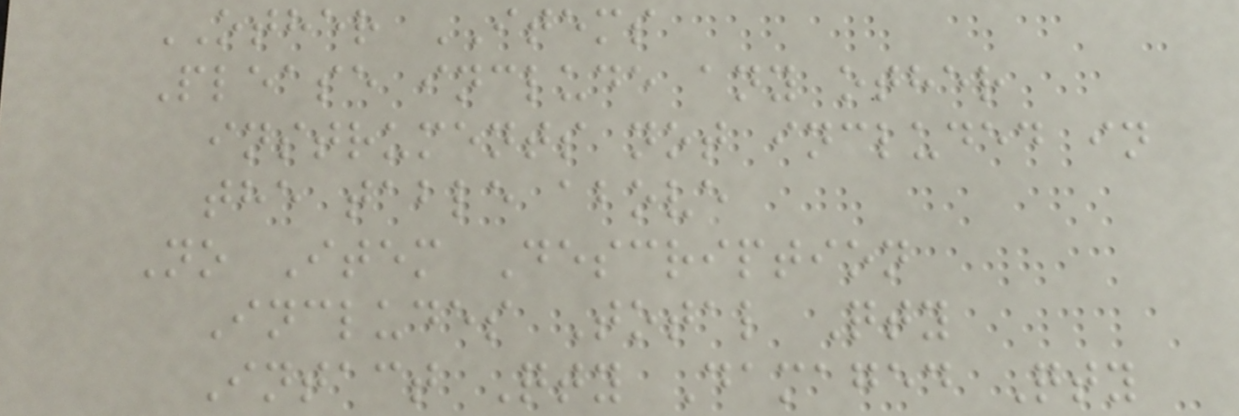OTHER ITEMS
Please include any other
instruments not included in
the table above
No Item Description
Includes Total Qty
Intact Qty Damaged Qty
